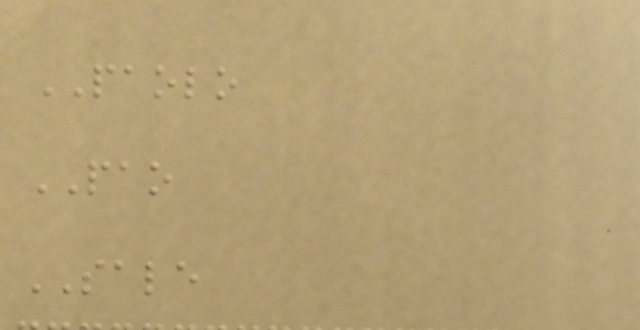PAOLO
PAO
SALE
